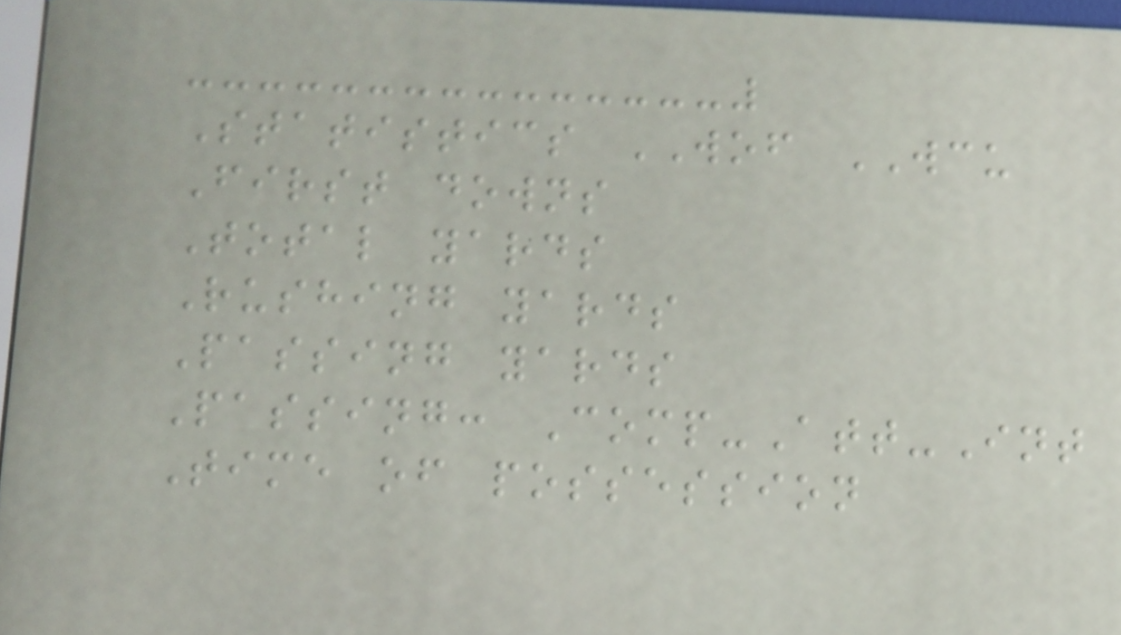Statistics WOF WCU
First downs
Total yards
Rushing yards
Passing yards
Passing: Comp-Att-Int
Time of possession
